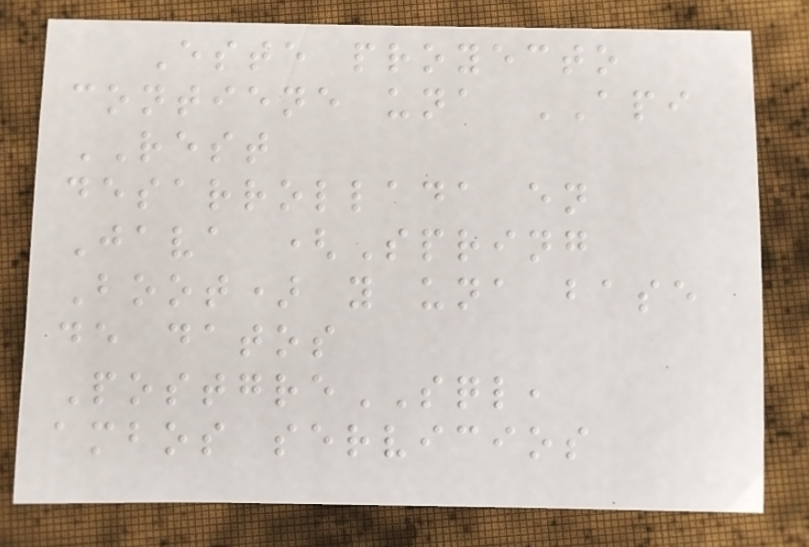Este proyecto
contiene una API
REST
desarrollada en
Java (Spring
Boot) y una base
de datos
PostgreSQL,
ambos servicios
